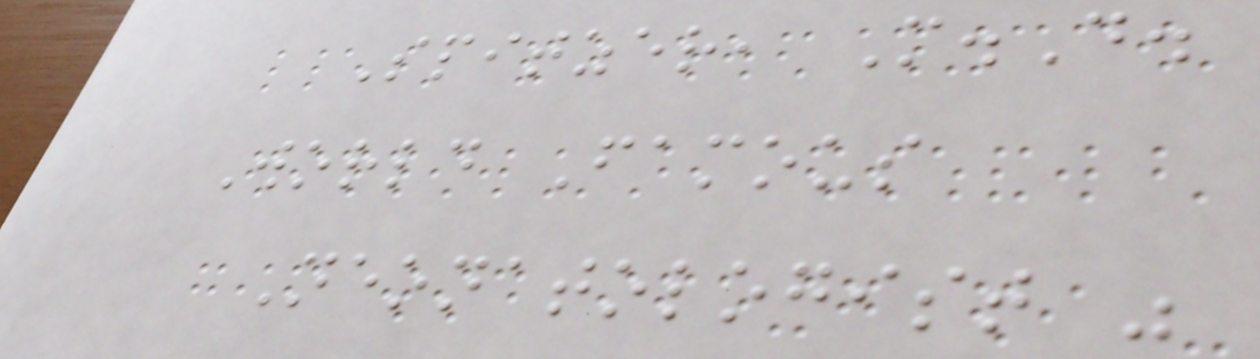Spitzer, M.D.
World Famous
Neonatologist "
